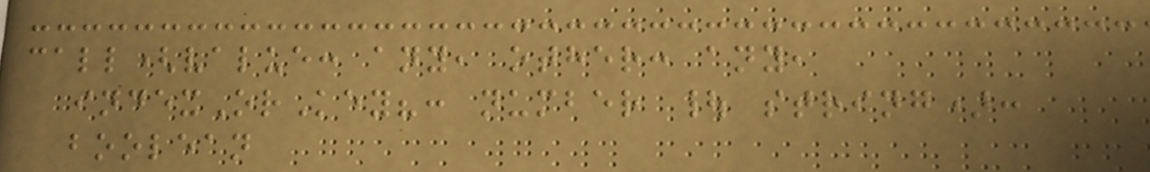call(value: any, other: any,
indexOrKey?: number | string):
boolean
